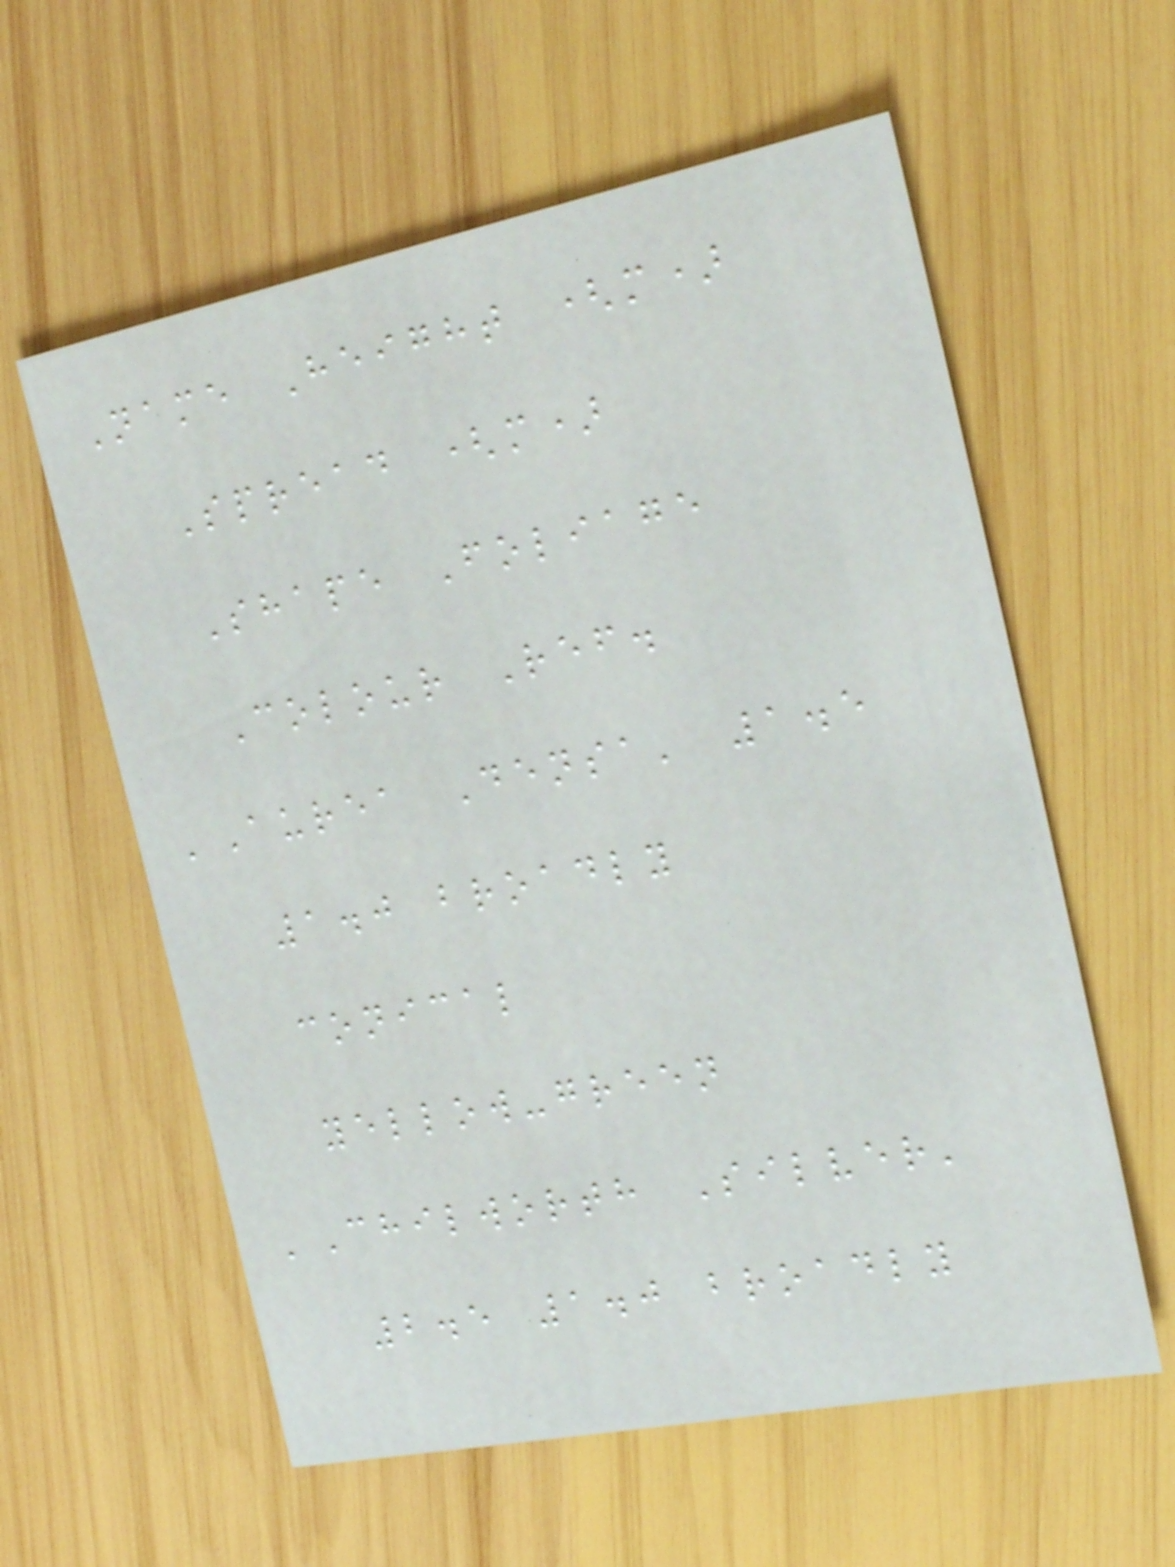Name Height (m)
Spread (m)
Shape Foliage
Colour Ref.
'Aurea Densa' 1.5
1.0 broadly
conical
yellow-green
'Chilworth Silver'
2.5 1.0 broadly
